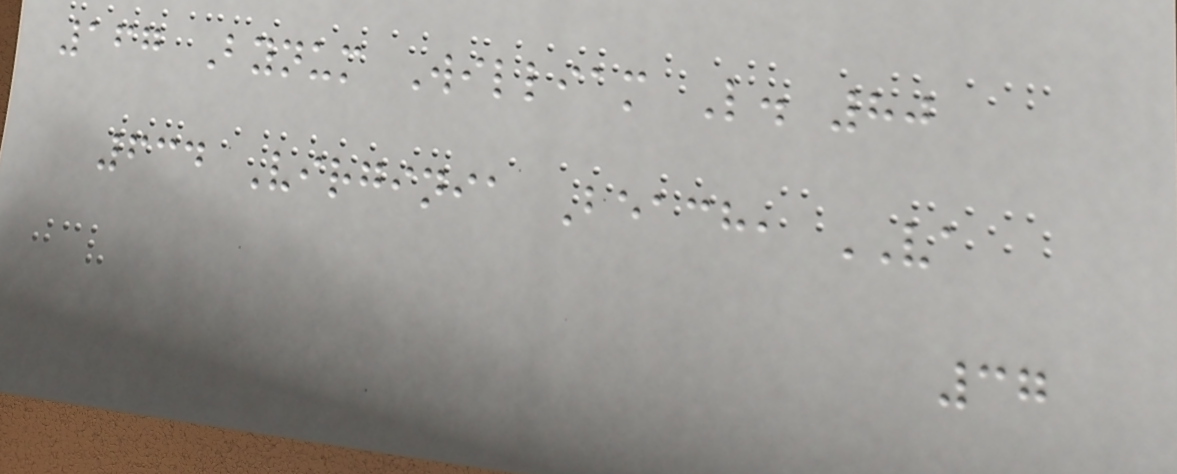167 Bynum William L. 80
634 Virginia Beach, VA
37
